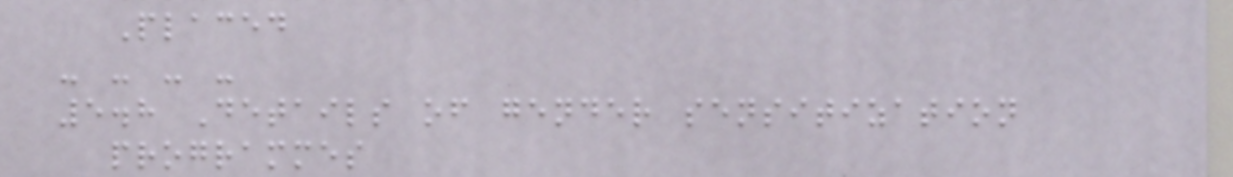Placed
- - - -
5.8 Details of gender sensitization
programmes
